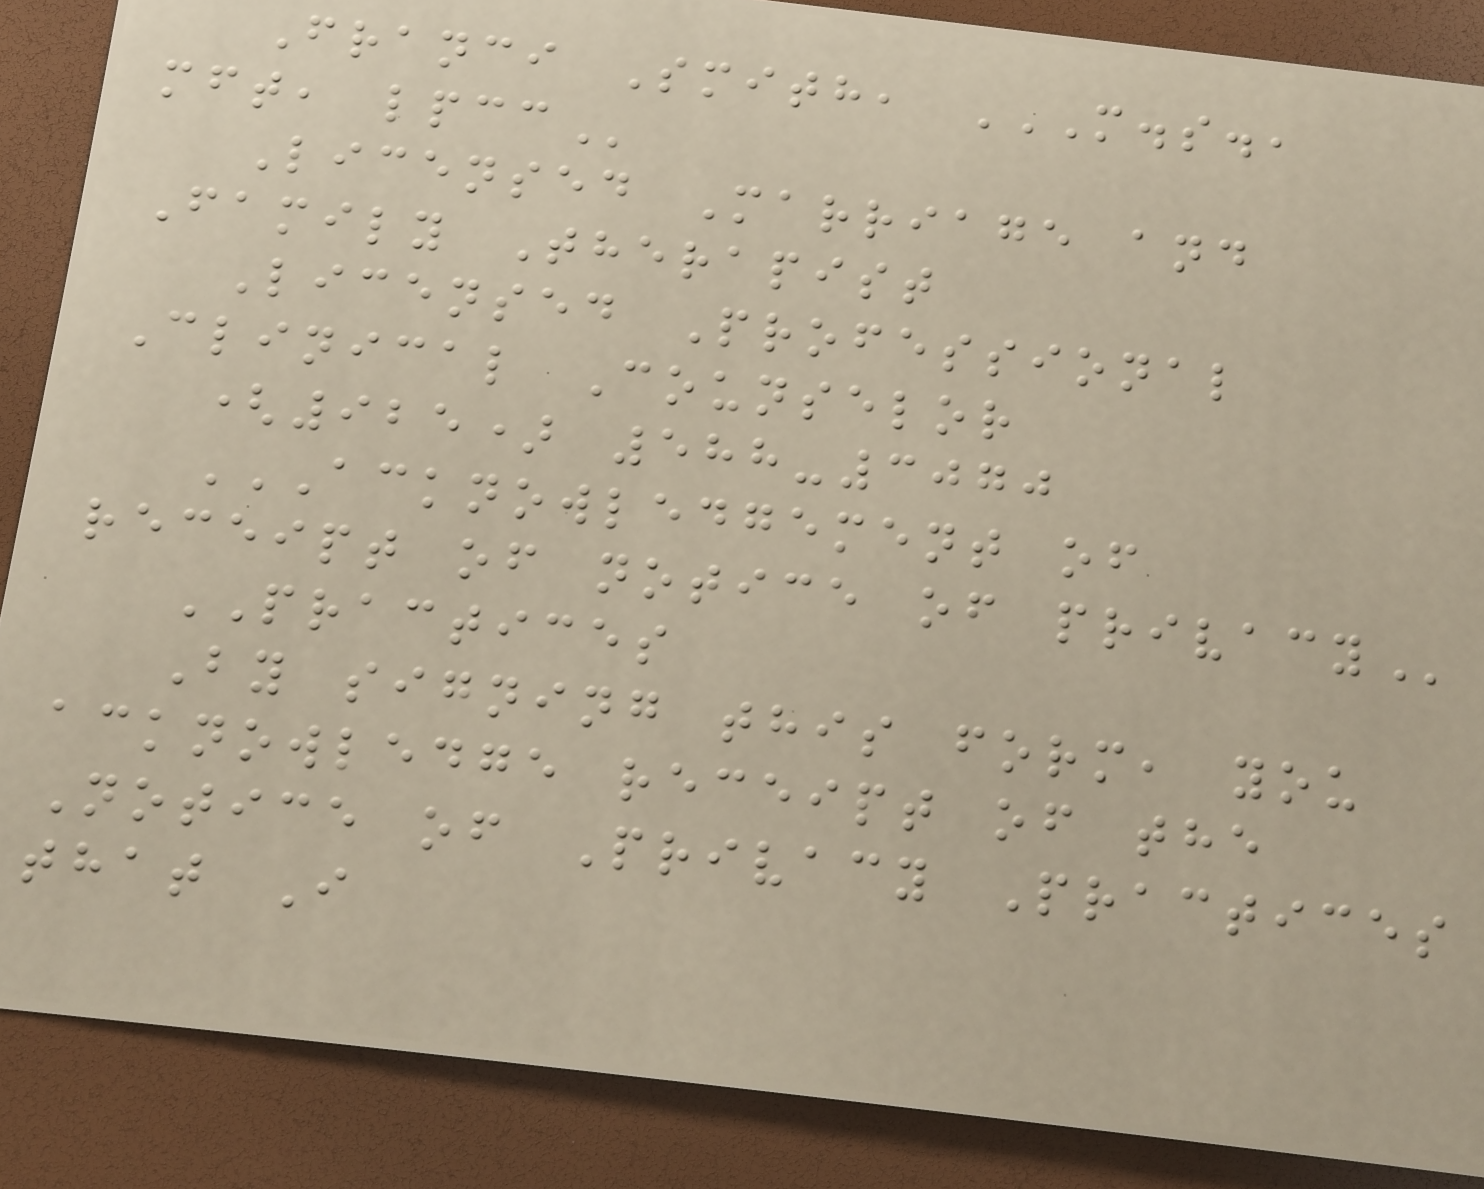Franci Smith, M.S.,
MFT, LPCC
Licensed Marriage and
Family Therapist
Licensed Professional
Clinical Counselor
(925) 588-3070
ACKNOWLEDGEMENT OF
RECEIPT OF NOTICE OF PRIVACY
PRACTICES
By signing this form, you
acknowledge receipt of the
Notice of Privacy Practices
that I
